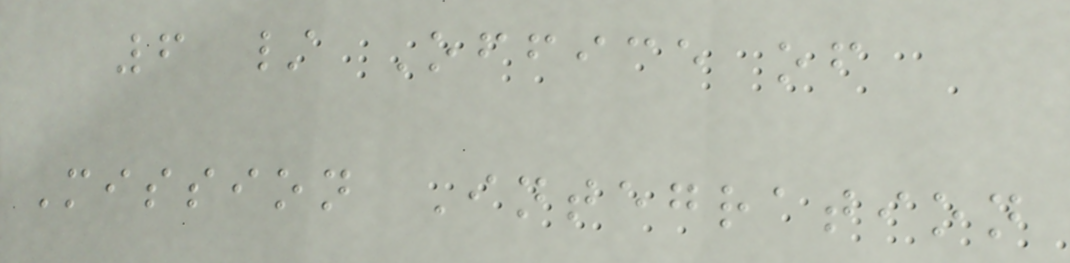6 / Office of
Mission Integration
